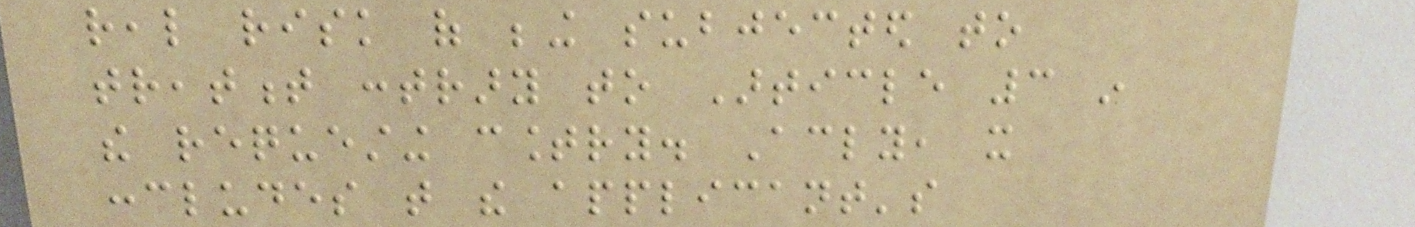real risk of being subjected to
treatment contrary to Article 3 in
the requesting country. Accordingly, it
concludes that the applicant's
